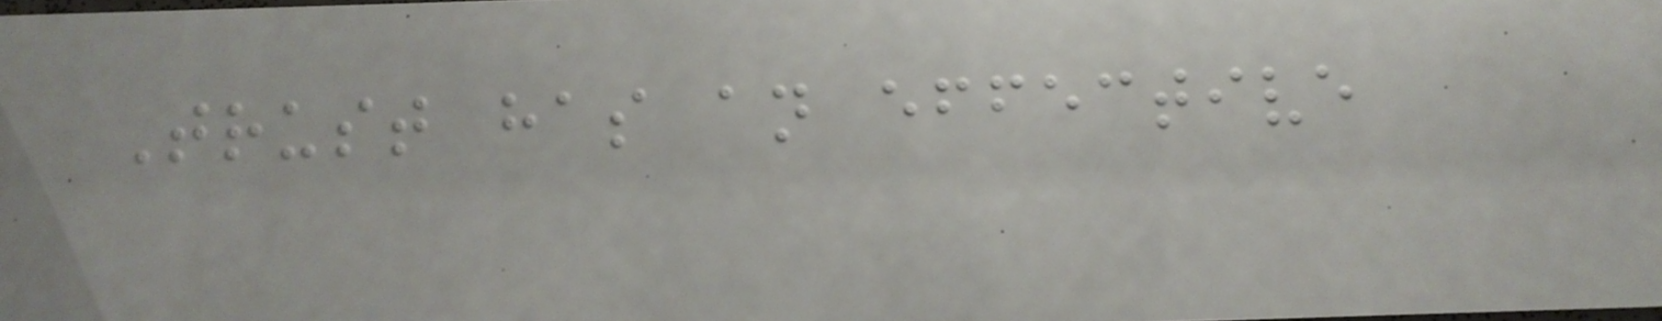Trust has an effective
